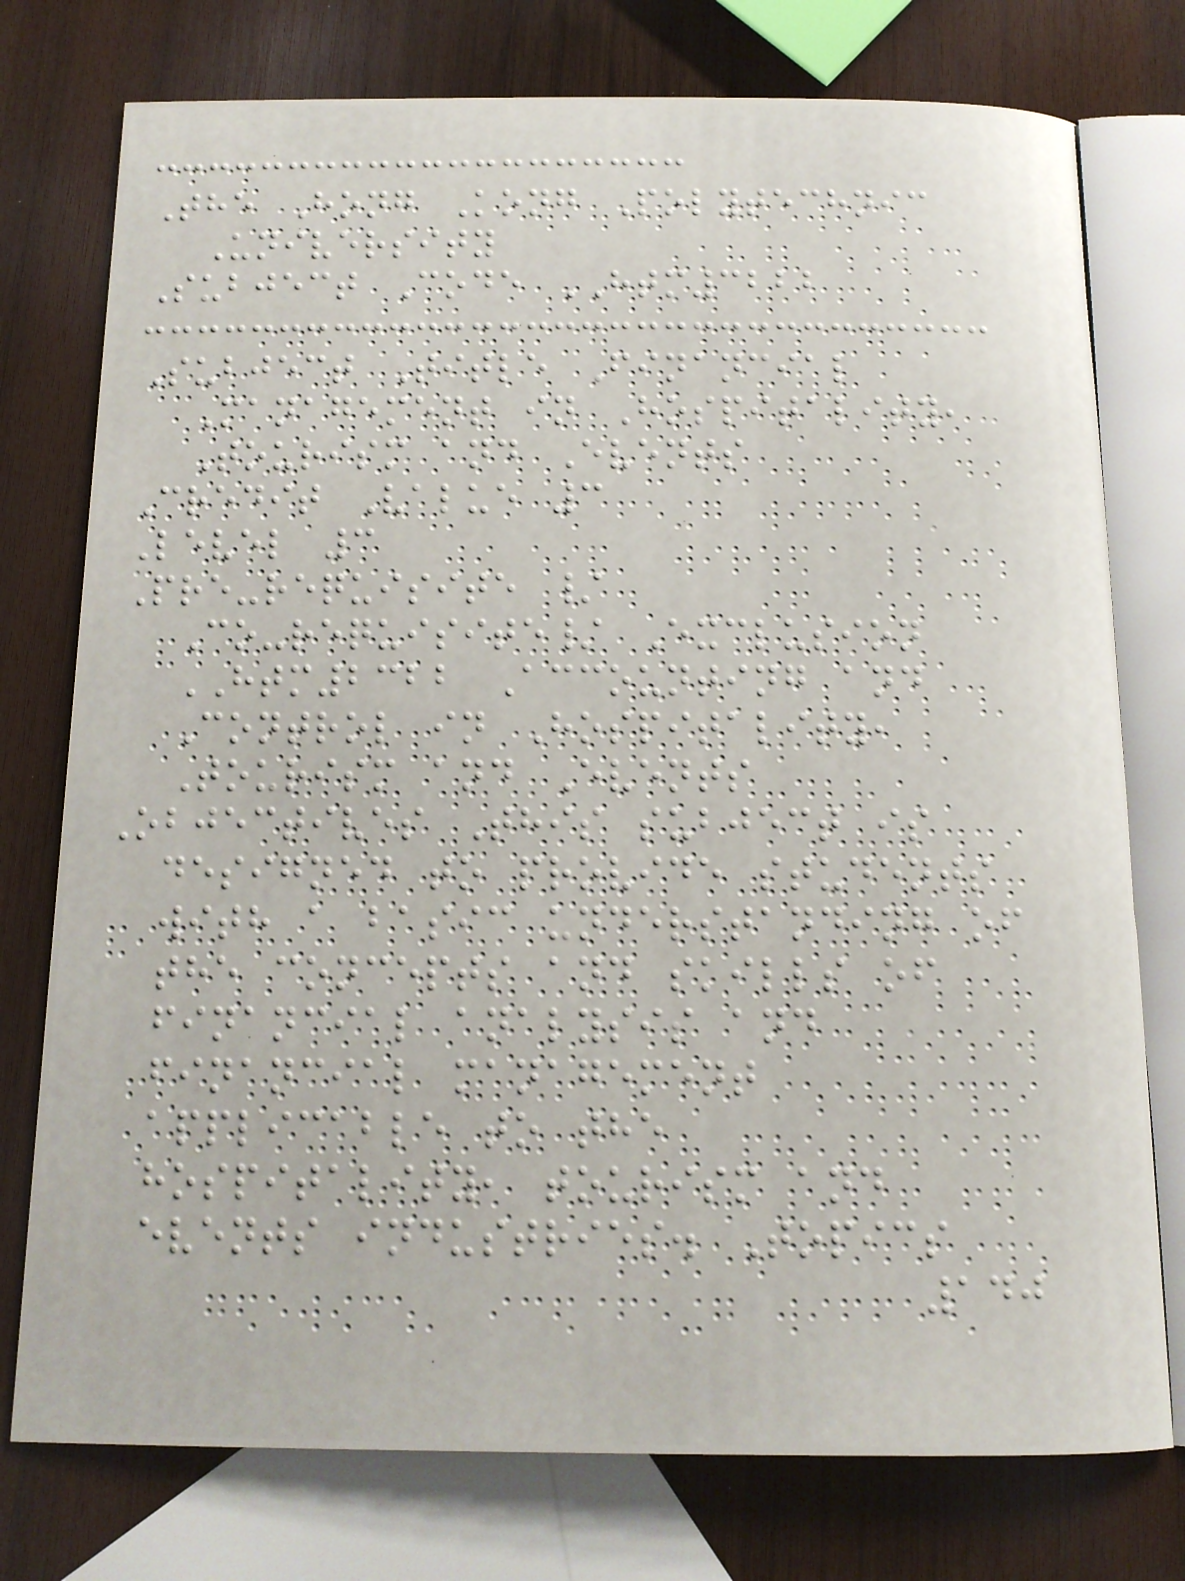The Hong Kong Polytechnic
University
Subject Code HTM3222
Subject Title Financial
Management in Hospitality,
Tourism and Events
Credit Value 3
Level 3
Pre-requisite /
Co-requisite/ Exclusion
HTM2322 Accounting and
Control in Hospitality,
Tourism and Events
Objectives This subject is
designed to provide students
with a basic understanding of
the concepts and skills of
financial analysis and
financial management
applicable to the
hospitality, tourism and
events industries. Topics
140
